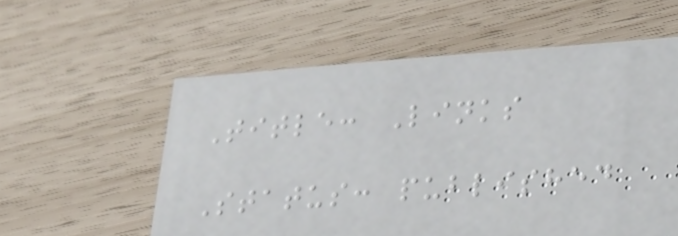Title: Links
Status: published
